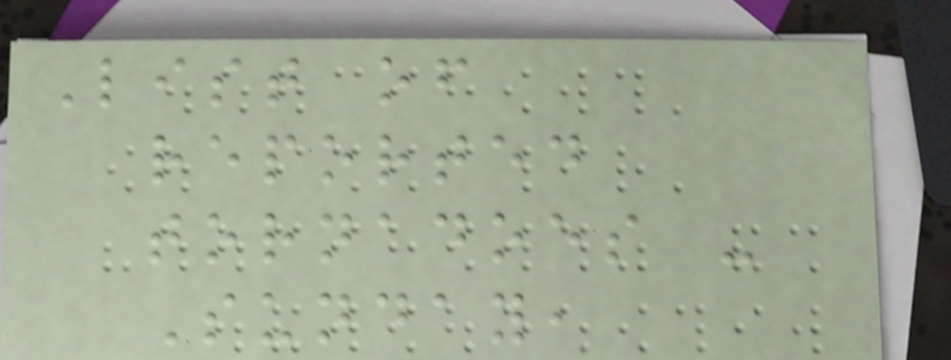List of
reported
tornadoes -
Sunday,
